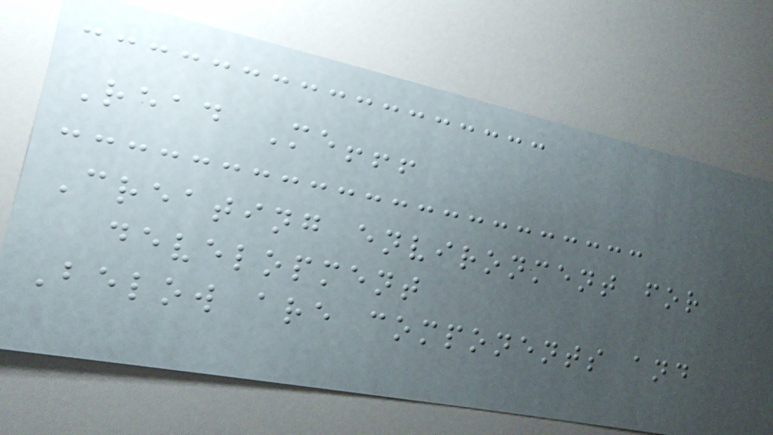Read Me!!!
Creating environment for
development
Below are components and
